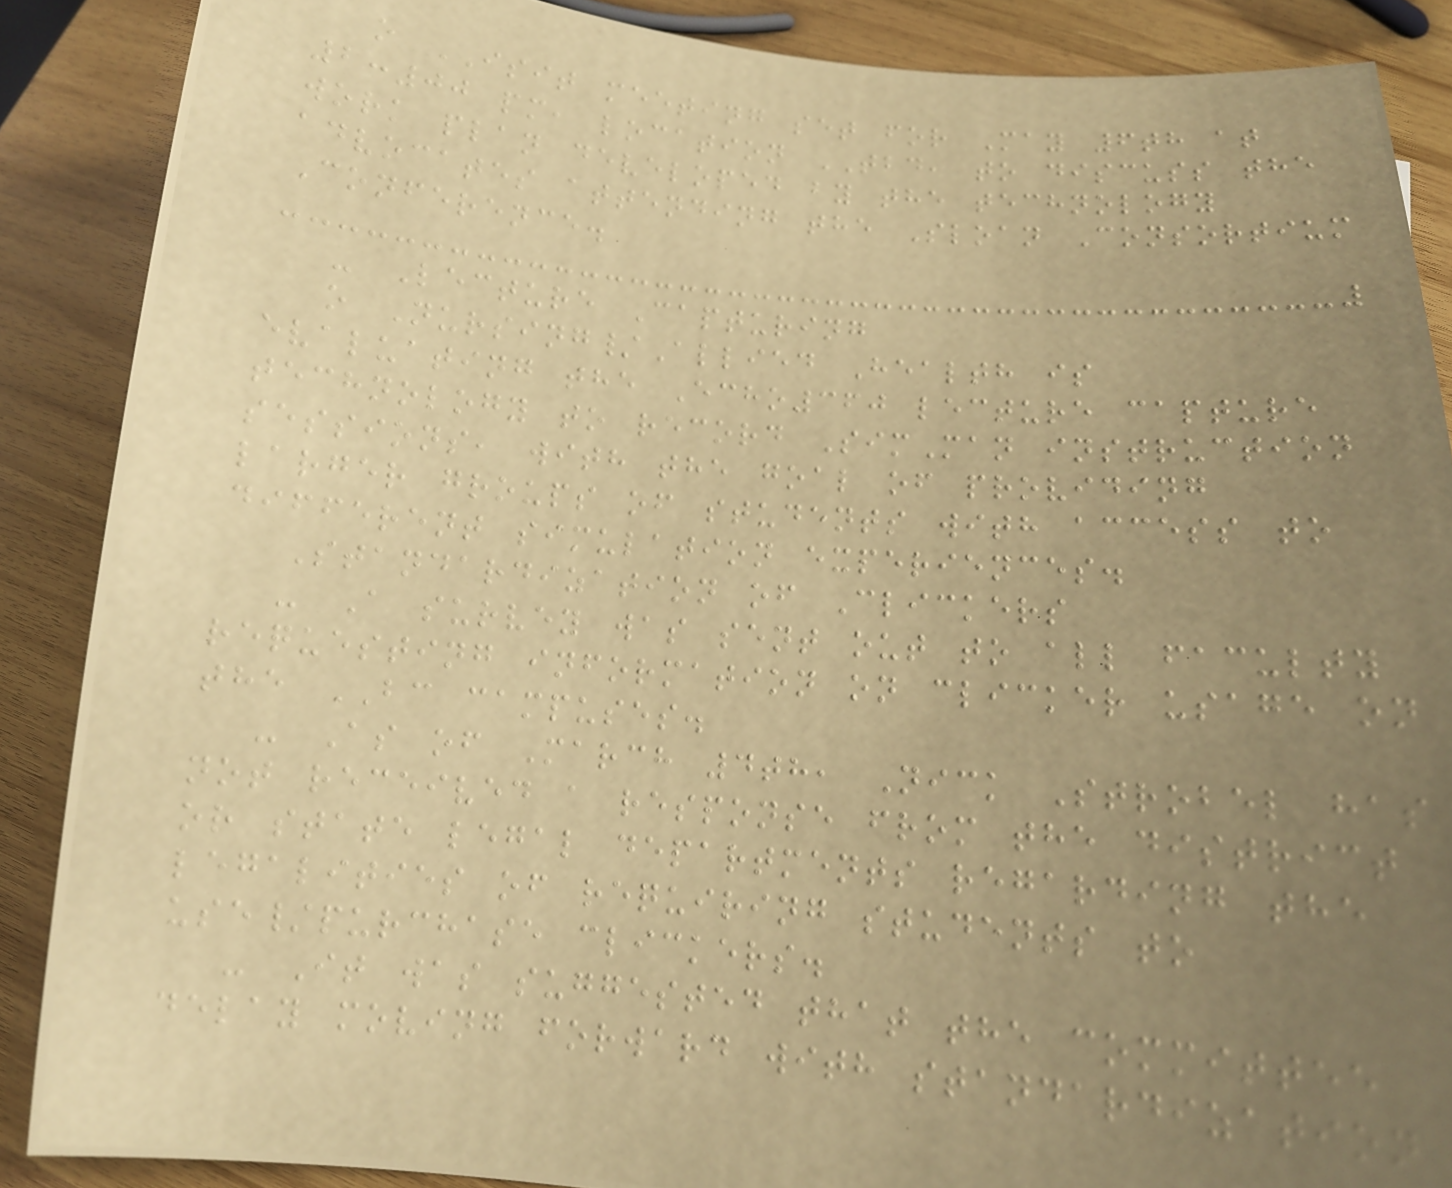o ISIT meeting set for May 6th at
2:00 pm, location TBD, to discuss the
work plan developed by the technology
advocates attending the Sloan Consortium
Conference.
- Lecture Capturing
o Nursing/Allied Health is
evaluating the Echo360 lecture capture
technology to record SimMan instruction
sessions, with the goal of providing
larger groups of students with access to
different simulation experiences.
Standardization of Clickers
- A survey was sent out to all faculty
requesting information on clicker usage on
the BC campuses.
- As of March 4th, Nick Strobel has
not received a response from the district
or state legal departments regarding the
legalities of requiring students to
use/purchase clickers.
- It was suggested that the committee
delay moving forward with standardization
